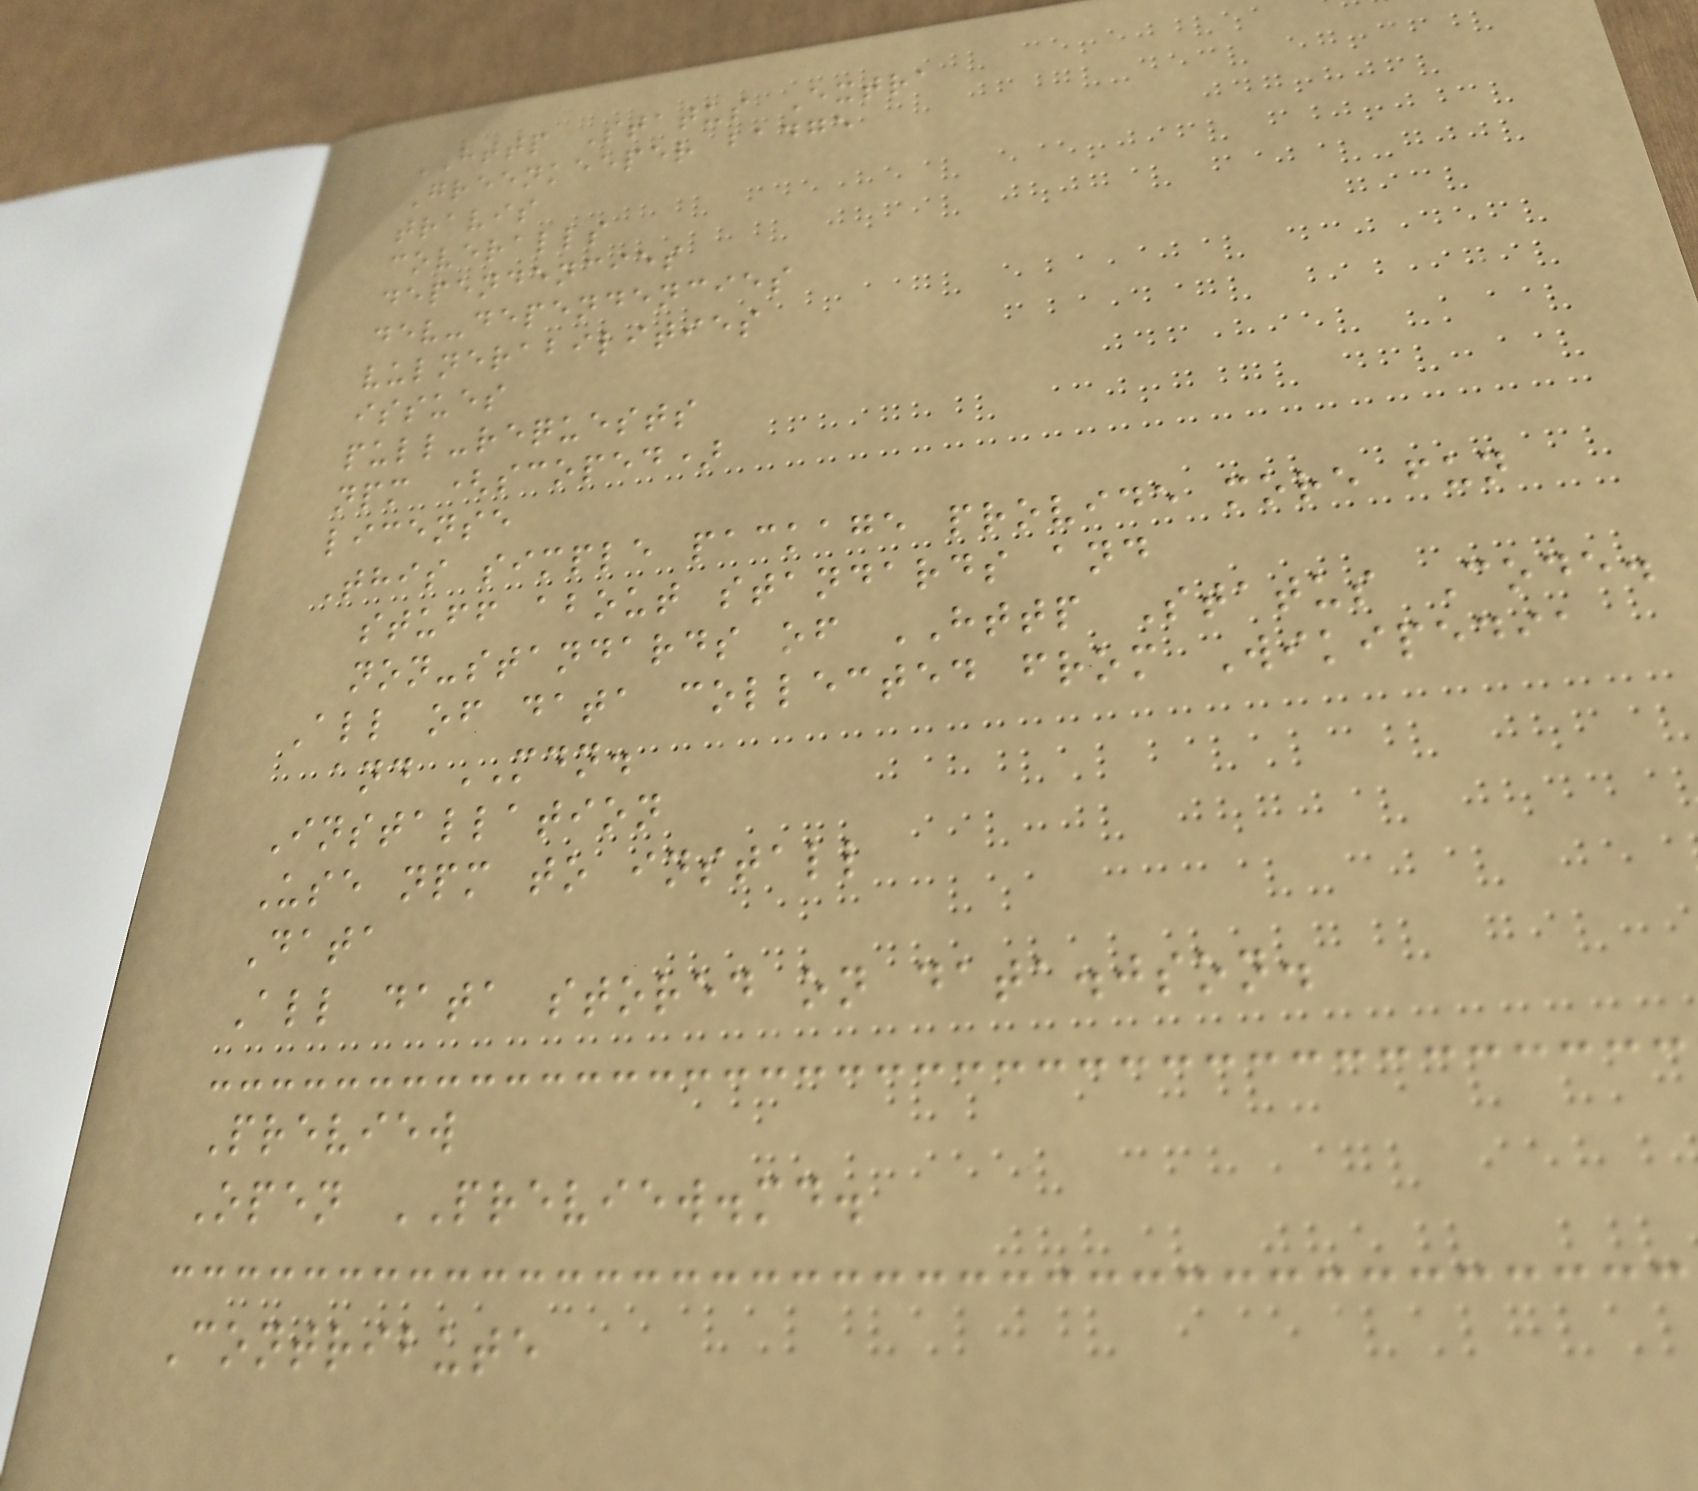HTTP Status Extra
Greenkeeper badge
travis
coveralls
dependencies
dev-dependencies
vulnerabilities
issues
pull-requests
npm (scoped)
license
This simple package provide more fun
stuff about standards and
non-standards of HTTP Status Code.
All of data collected from Wikipedia
and MDN.
Installation
Use npm to install
Data
All data stored on data.json.
Preview
Open PREVIEW.md.
Contribute
